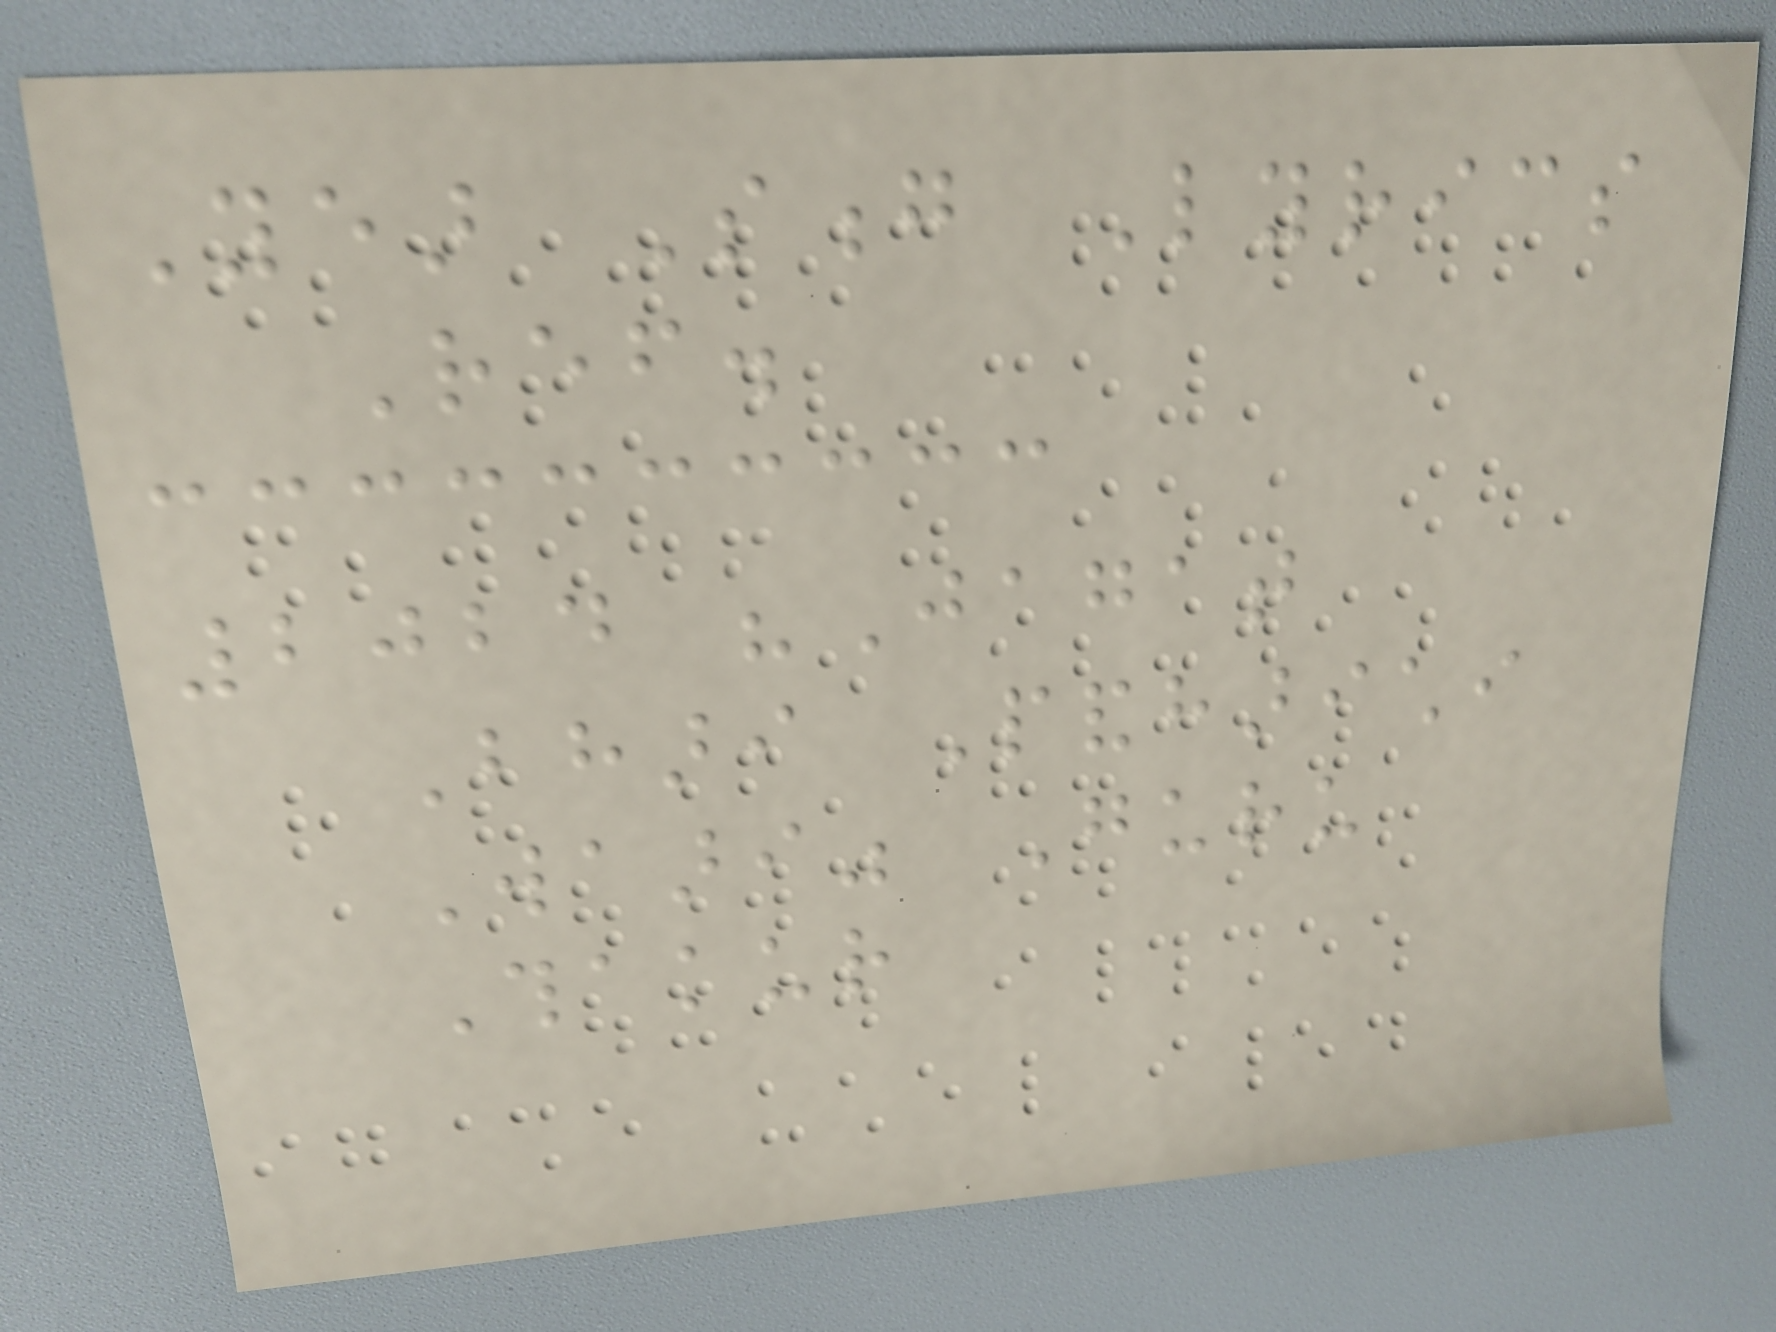Year Song Lyrics
Ref.
2024 "Jagat
Bhari Pandharichi
Waari" Guru
Thakur
